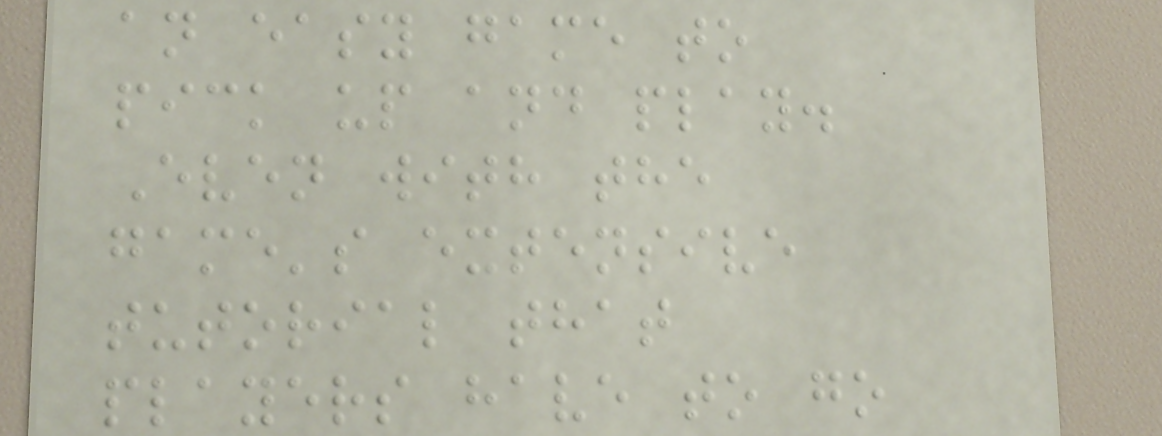an easy game to
pick up and play.
Even with the
game's extensive
tutorial that
players have to go
